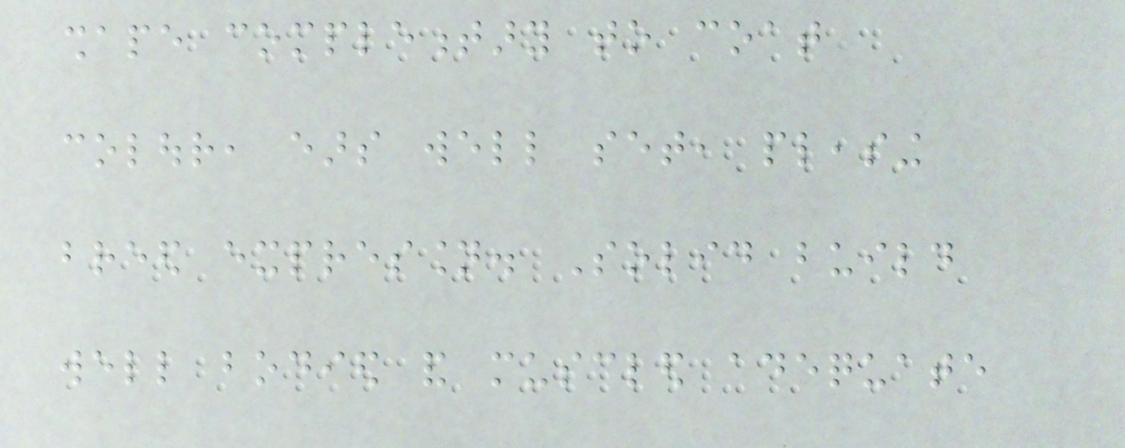shape complementary to coat
colour, ears well set, pleasing
breed expression. Solid build
well bodied and muscled adequate
